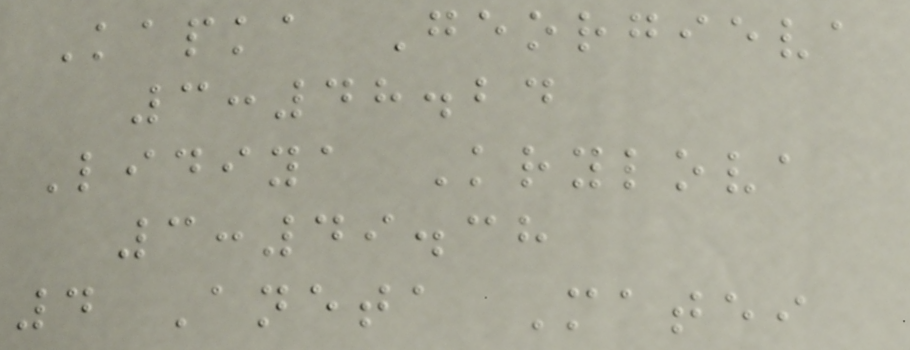Kapka Georgieva
3:48.24
Lidiya Krylova
3:49.38
4 Aneta Matei
